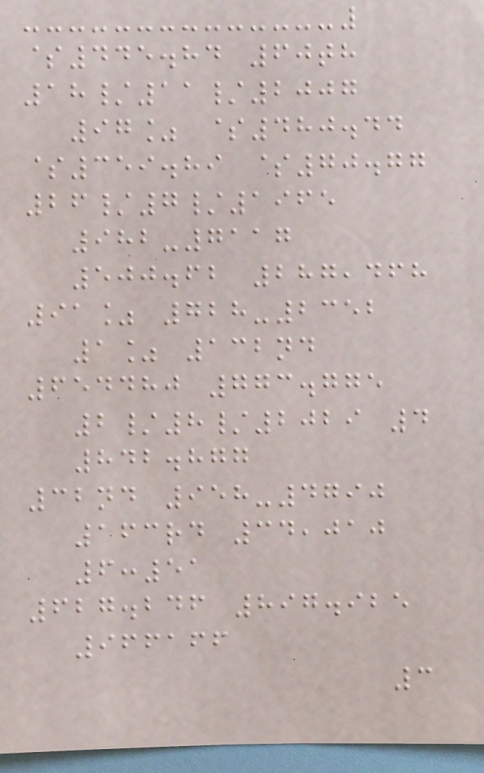$445.84 60th
18/11/2007
97% $480.44
$359.89 $70.77
26/7/1965
982-7117
500.62 287,468
91% 728-2352
1% 132nd
654480 773.775
2/8/2029 4
842.877
32nd 958-4790
163rd 34,010
6:51
627.246 897.925
966166
3
